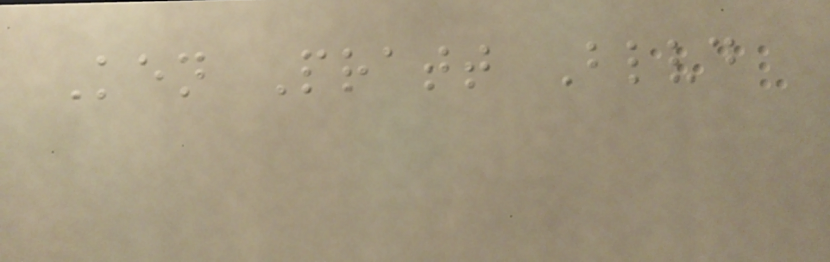Ken Pratt Blvd
